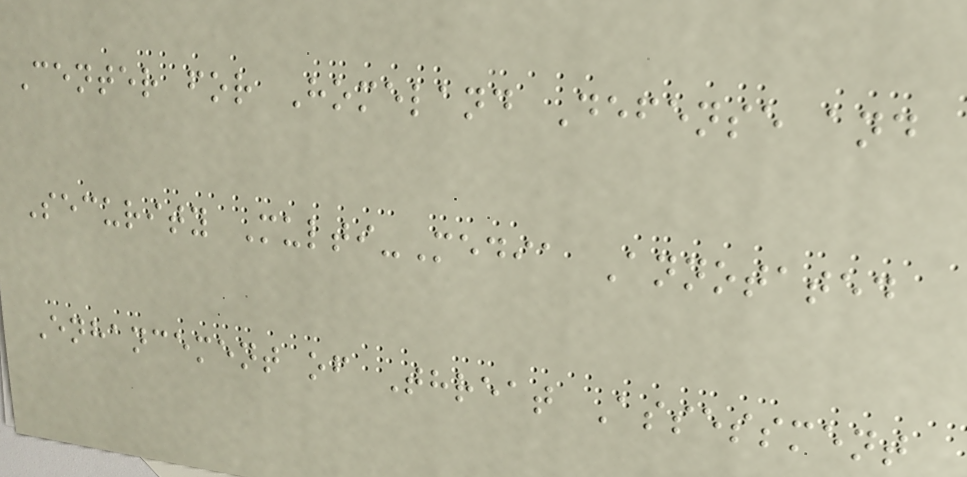Center for Homeland Defense and
Security Multi-Media Annotated
Enhancement of Threat Assessment
